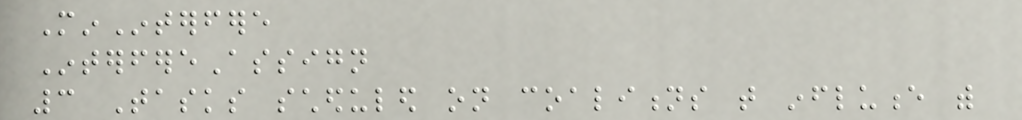MinInterfere
InterfereAssign
3 Tasks scheduled on coalitions that influence with
